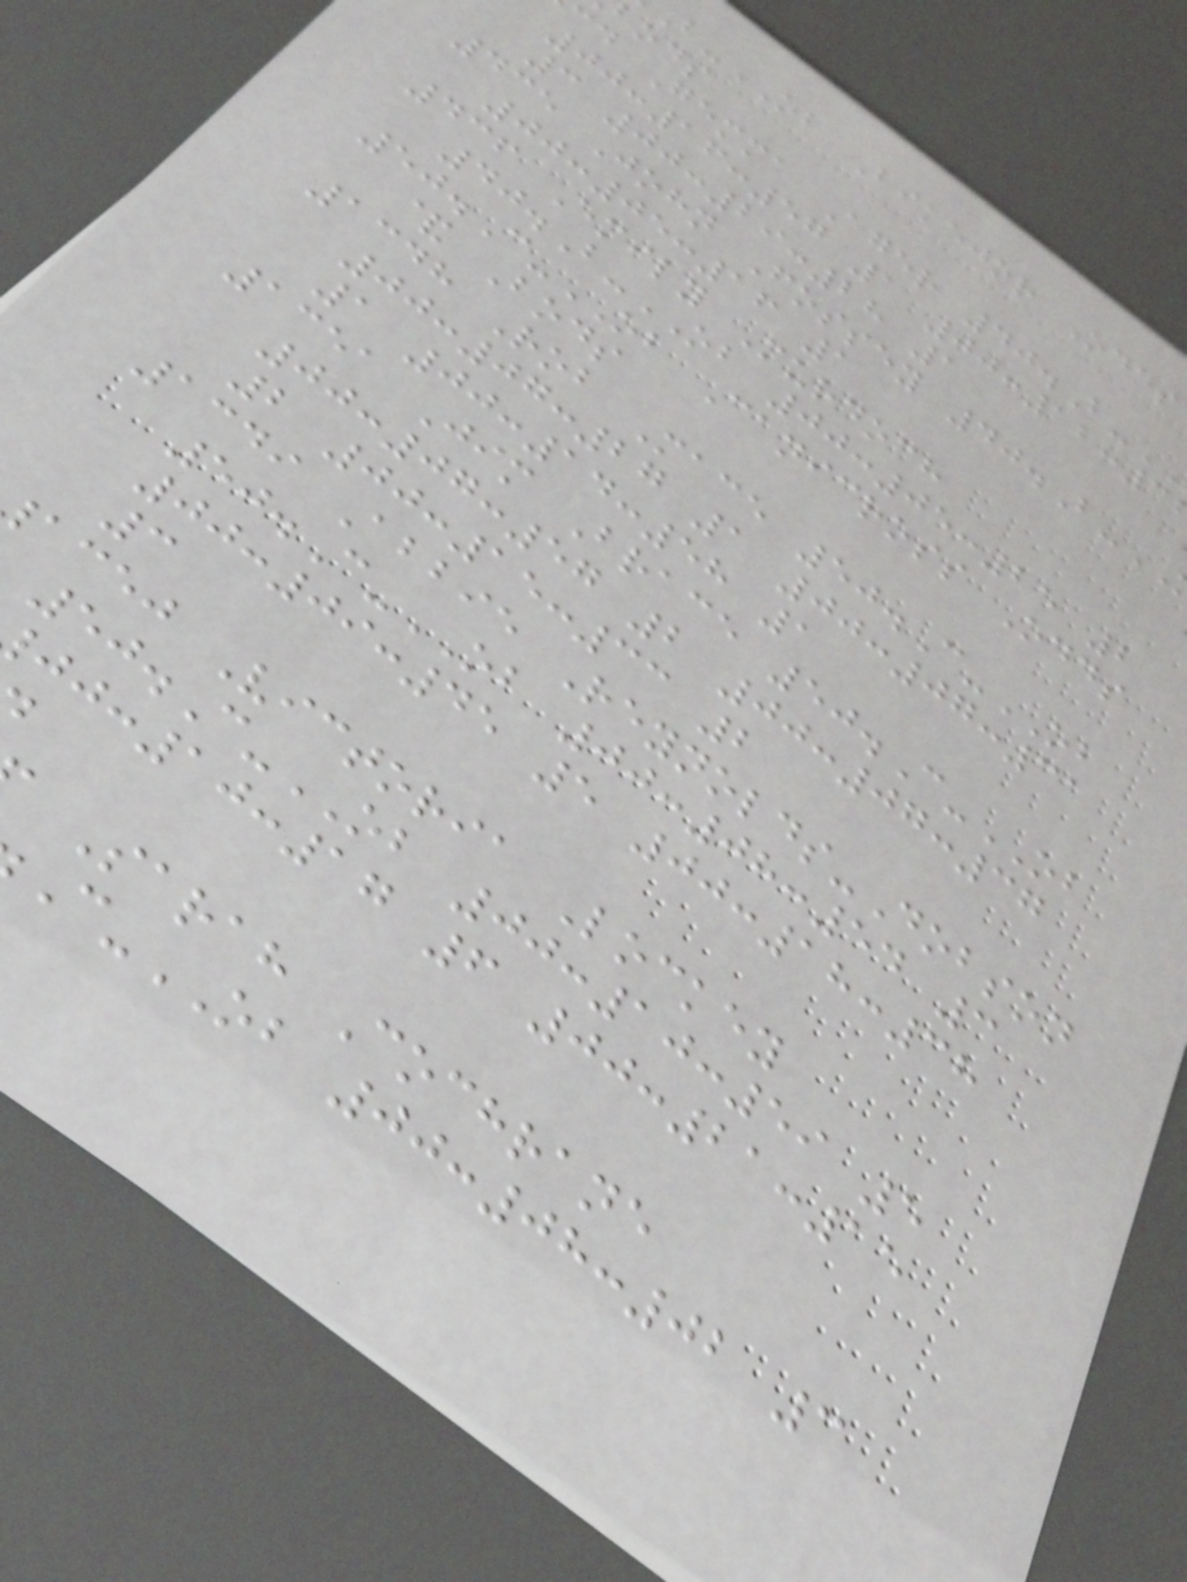-OB Bikejor Odds
bods
cd Gemma Ager 40.B-
00:16:57 1 00:12:3
3 00:29:28 1
435 John Fossey 40.B-
00:05:16 1
436 Emily Murdoch
40.B-OB 00:05:25 2
50.C-OB Canicross Odds
& Bods
1348 Rob Mace 50.C-OB
00:07:27 1 00:07:31
1 00:14:58 1
1351 Jim Brace 50.C-OB
00:07:57 2 00:07:37
2 00:15:33 2
1349 Abbie Reynolds-Dobson
50.C-OB 00:08:54 3
00:09:45 5 00:18:38
3
acej Victoria Lockey
50.C-OB 00:10:59 5
:10:17 6 00:21:15
Sarah Cochrane
C-OB 00:08:02 3
